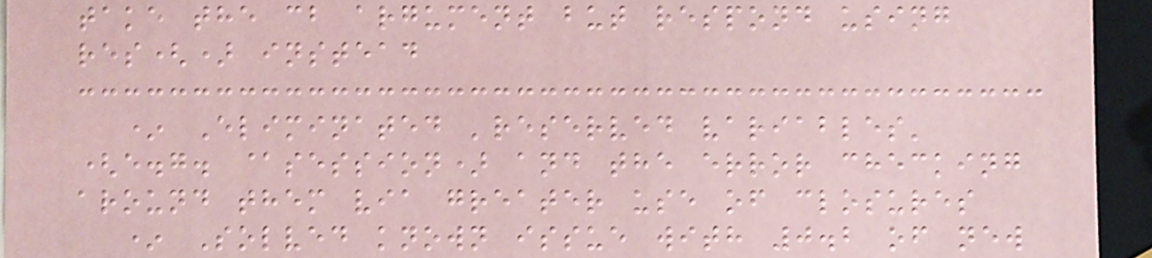take the cb argument but respond using
res() instead
* Eliminated 'reserved variables'
(e.g. @session) and the error checking
around them via greater use of closures
* Solved known issue with 0.2 of new
